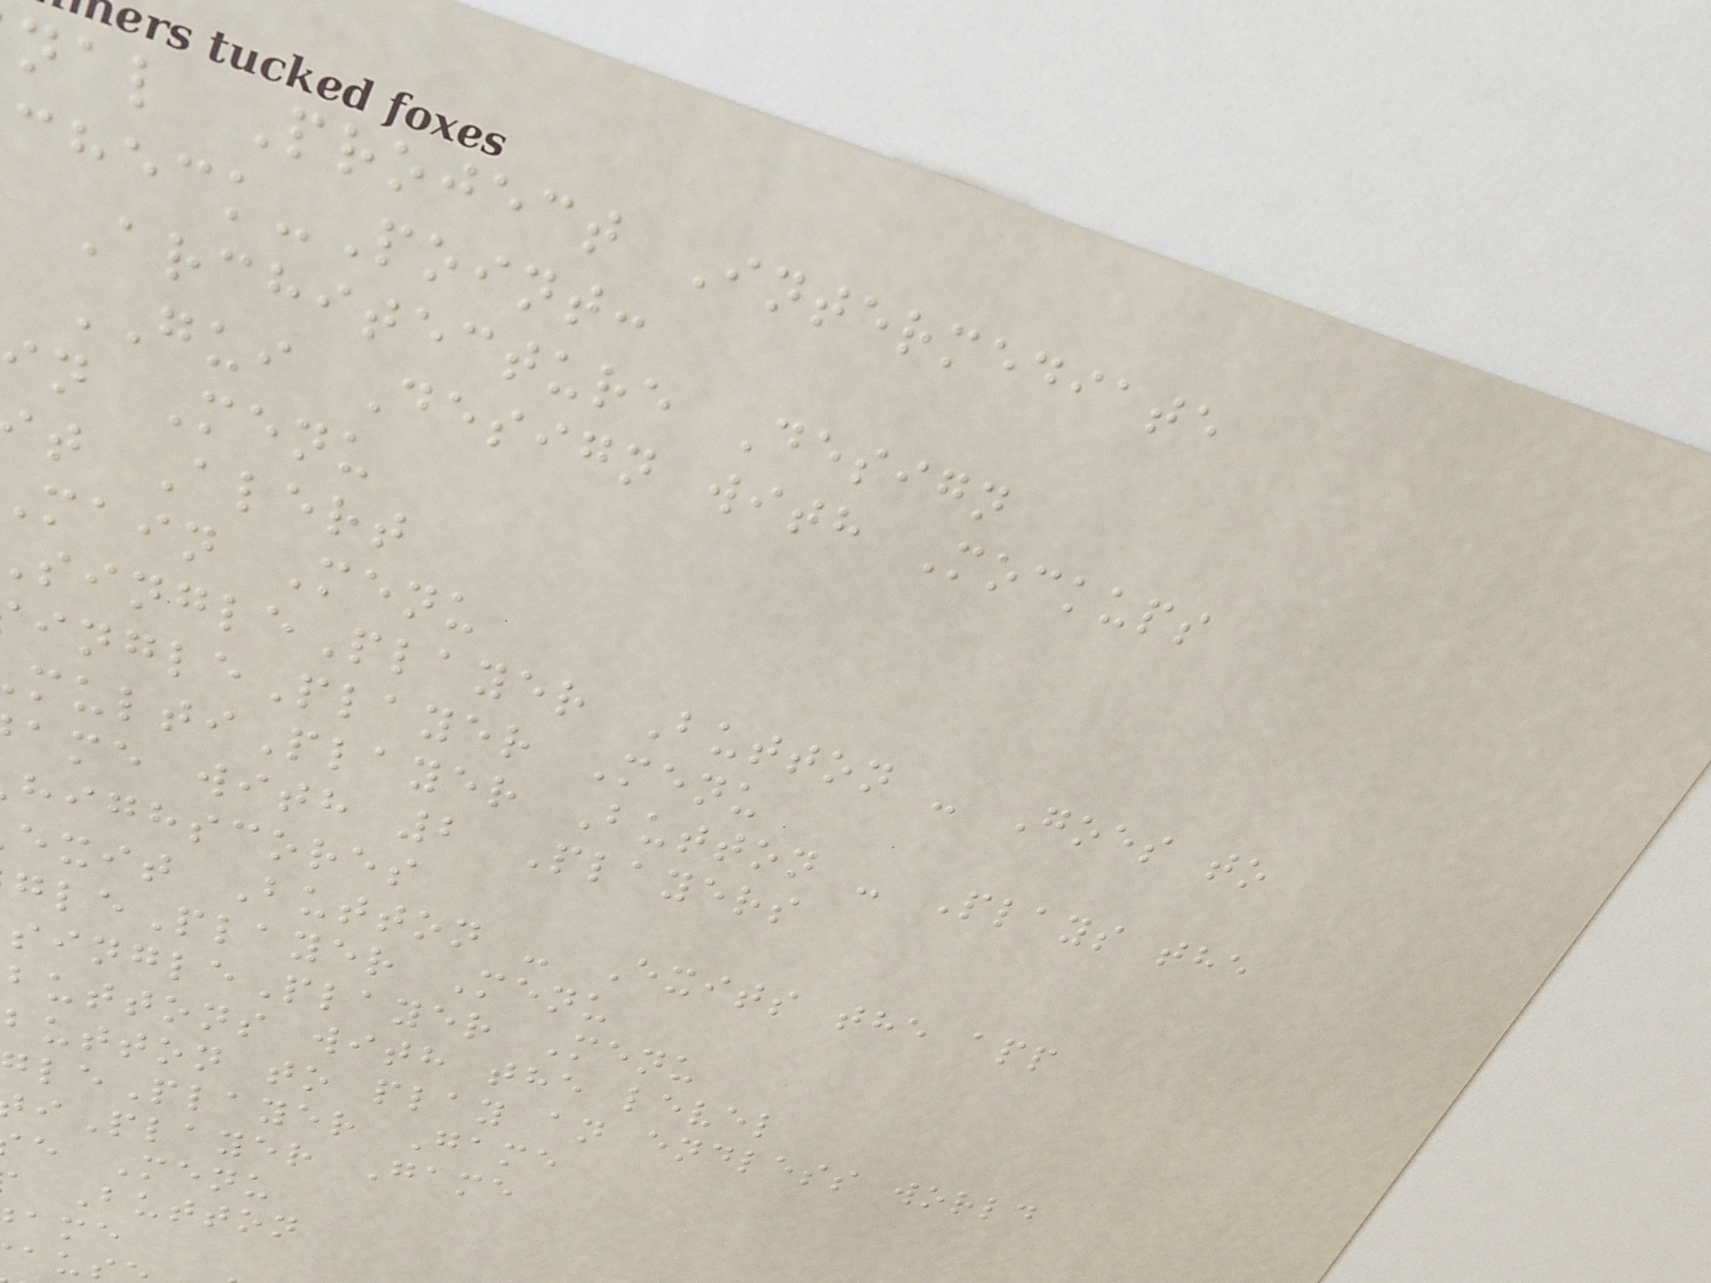nal Project Intermediate
heck-Point:
Architecture Design
GUI Design with Mockups
in Menu
t Alert
main Menu
inglePlayer Button - Goes to
inglePlayer Menu
ultiPlayer Button - Plays the
ame with 2 Players
highscores
exit Button - Exits the app
glePlayer Menu
inglePlayer Menu
buttons with the level
button to play an endless world
lePlayer Game
iPlayer Game
e Menu
Button
